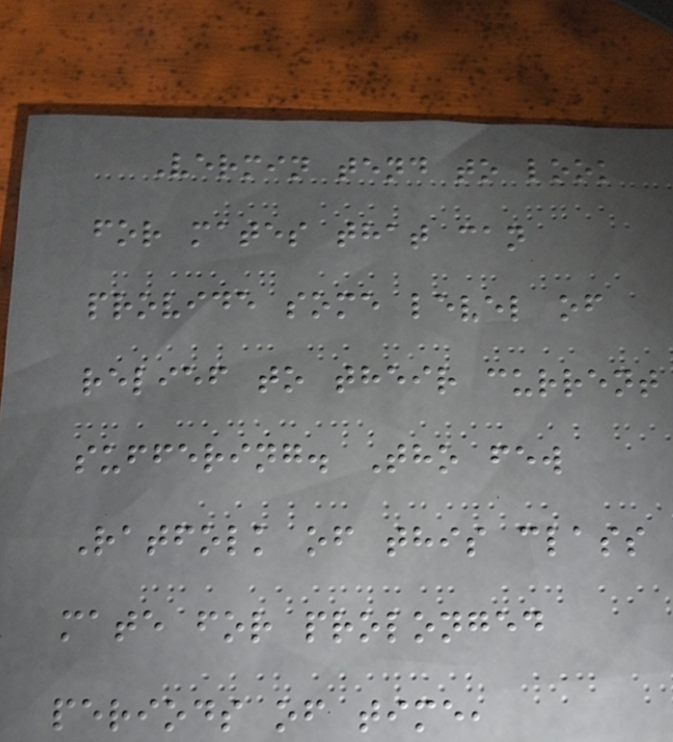Vermin tend to look
for mates that can
provide some level of
relief to their current
suffering. Tho few
Ratfolk of this class
mate for prolonged
periods of time,
